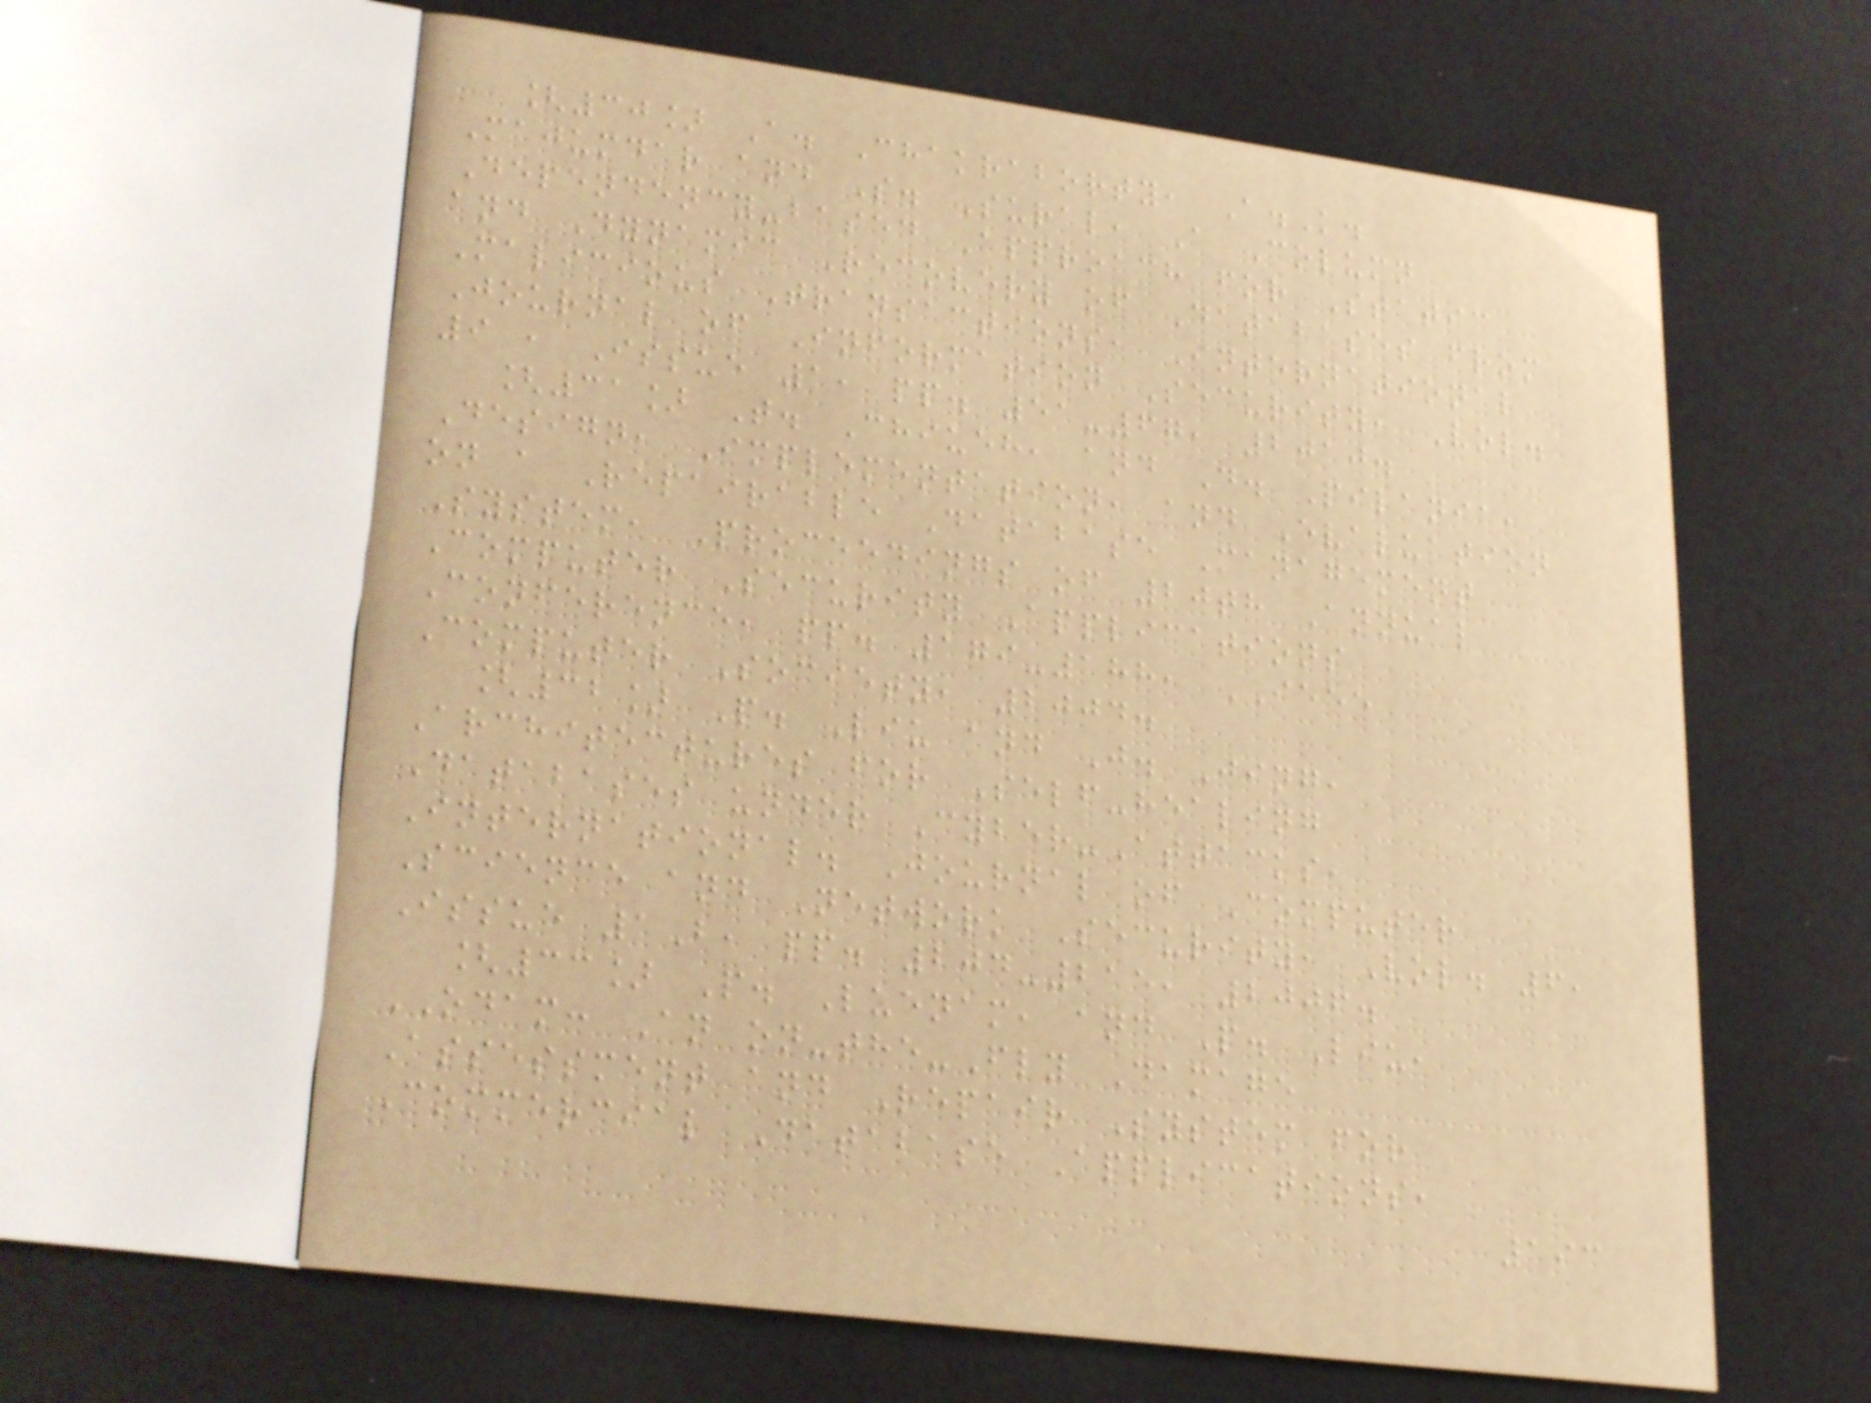[30] A. Chakraborty, A.K.
Majumdar and S. Sural, A Column
Dependency-based Approach for Static
and Dynamic Recovery of Databases from
Malicious Transactions, International
Journal of Information Security, Vol.
9 , Issue 1, pp. 51-67, 2010.
[31] T. Chiueh, and D. Pilania,
Design, Implementation, and Evaluation
on a Repairable Database Management
System, Proceedings of 20th Annual
Computer Security Applications
Conference, pp. 179-188, IEEE
Computer Society, 2004.
[32] P. Liu and J. Jing,
Architectures for Self-healing
Databases under Cyber-Attacks,
International. Journal of Computer
Science and Network Security, Vol. 6,
Issue 1B, pp. 204-215, 2006.
[33] P. Luenam, and P. Liu,
ODAM: An on-the-Fly Damage
Assessment and Repair System for
Commercial Database Applications,
193
